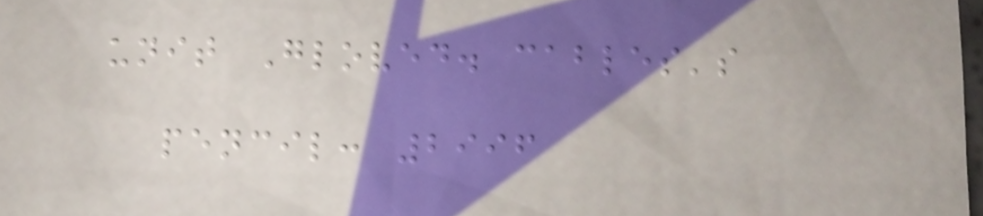unit Gloved. cables's
pencil: 2996
